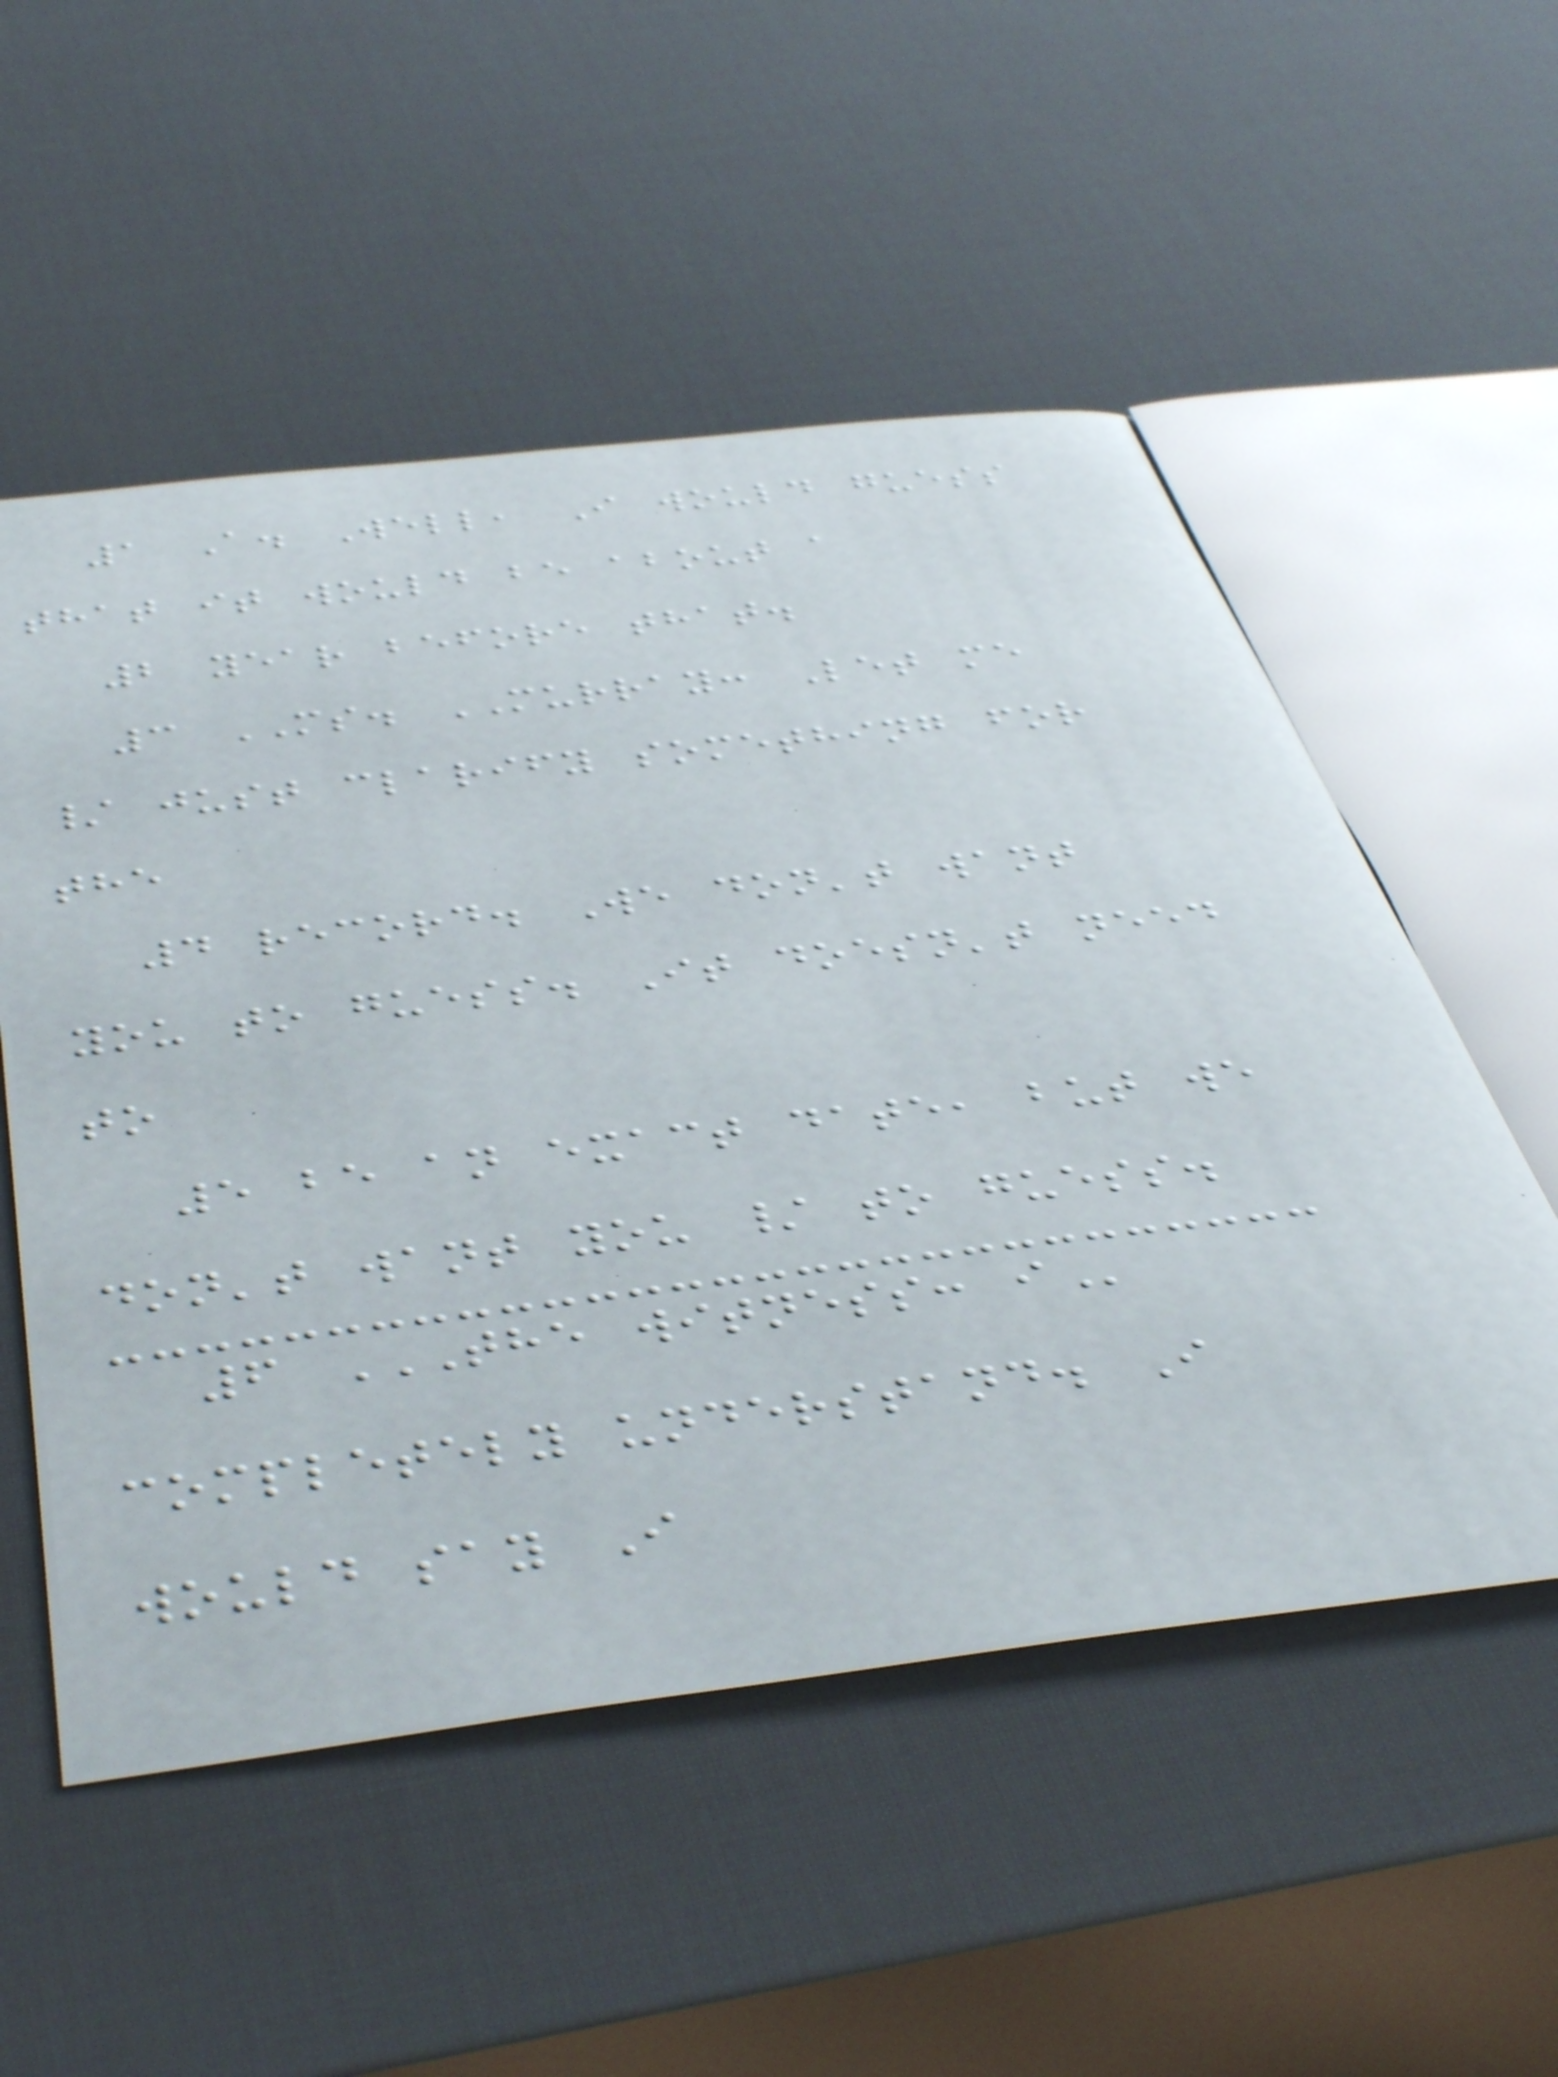1 A. Well, I would guess
that it would be about a
2 year before that.
3 MS. MURRAY: Let me
/ just clarify something for
the
4 record. We don't want
you to guess. It doesn't need
to
5 be an exact date, but we
don't want you / to guess.
6 THE WITNESS: I
completely understand. I
would say I
